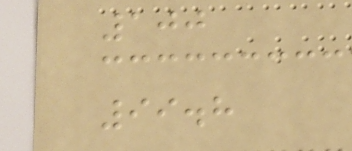100
99.8
